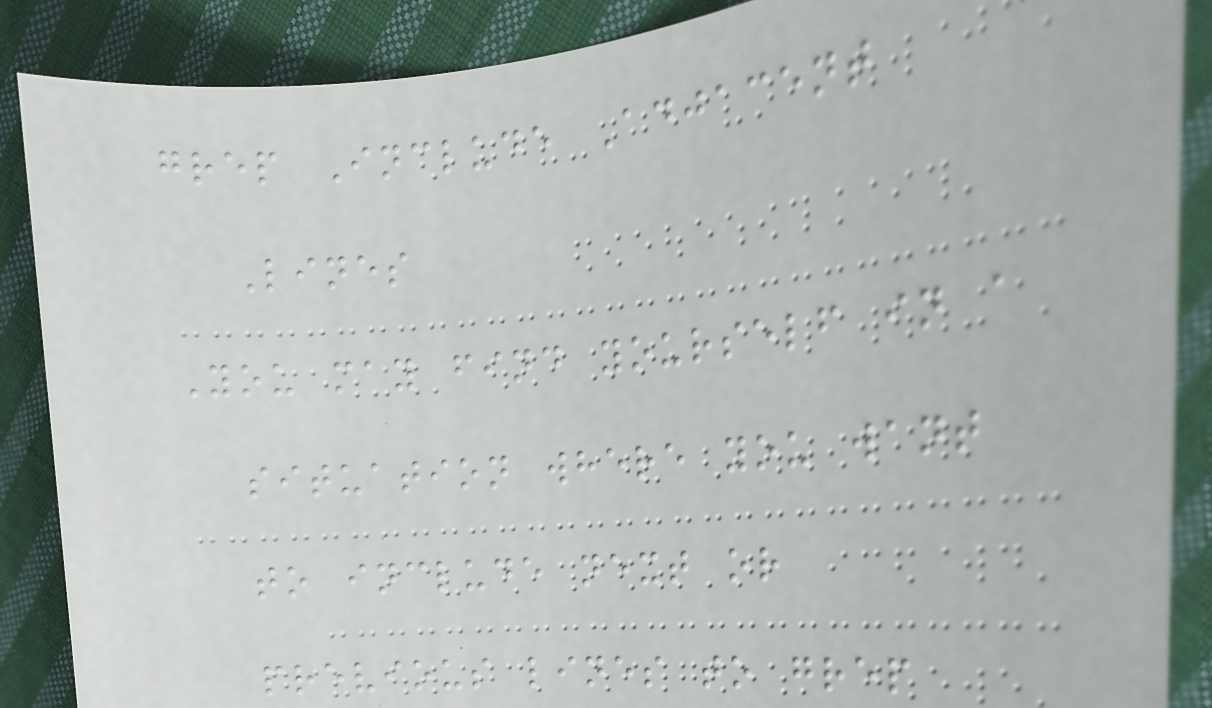grep Include Adjacent
Lines
You may find yourself in a
situation where you want
to include next or
previous lines to grep
